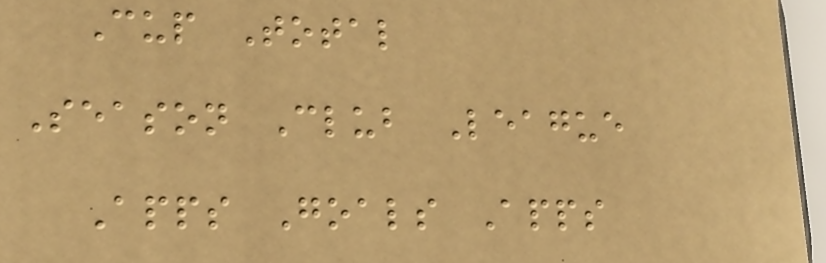Cup Total
Season Club League
Apps Goals Apps
